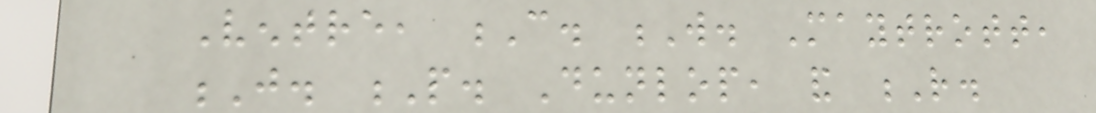Ventre, C. W. Maytrott,
J. P. Dunlop, and R.
